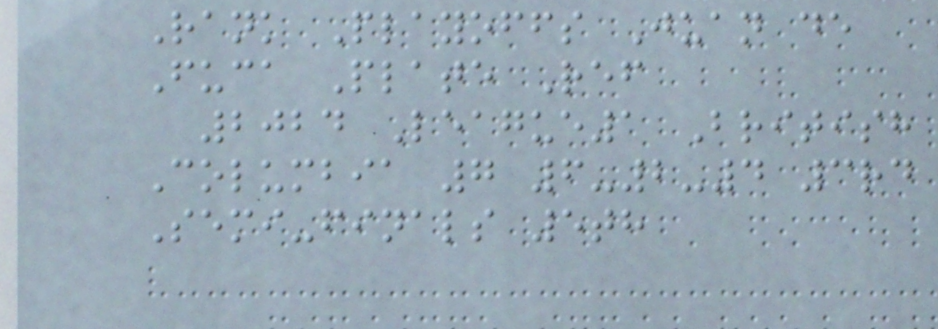Rank Playoffs Juan de
Fuca Plate Ref
2024 League1 British
Columbia 7 6-2-4 3rd
Semi-finals 5th
